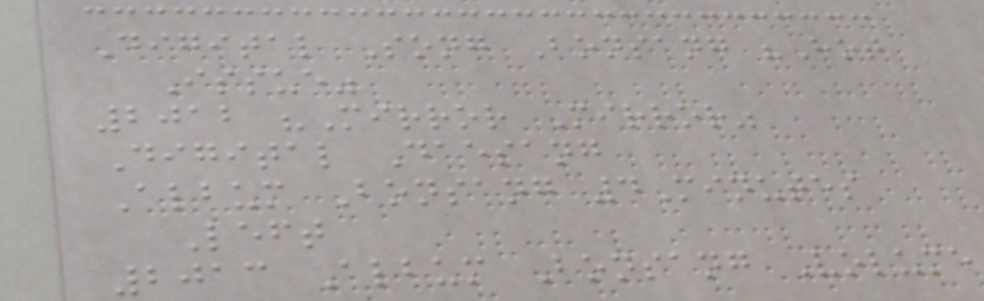Digital Song Bonsang "Hot
Issue"
2012 "Mirror Mirror"
Digital Daesang
Album Bonsang 4Minutes
Left
2013 Album Bonsang Volume
